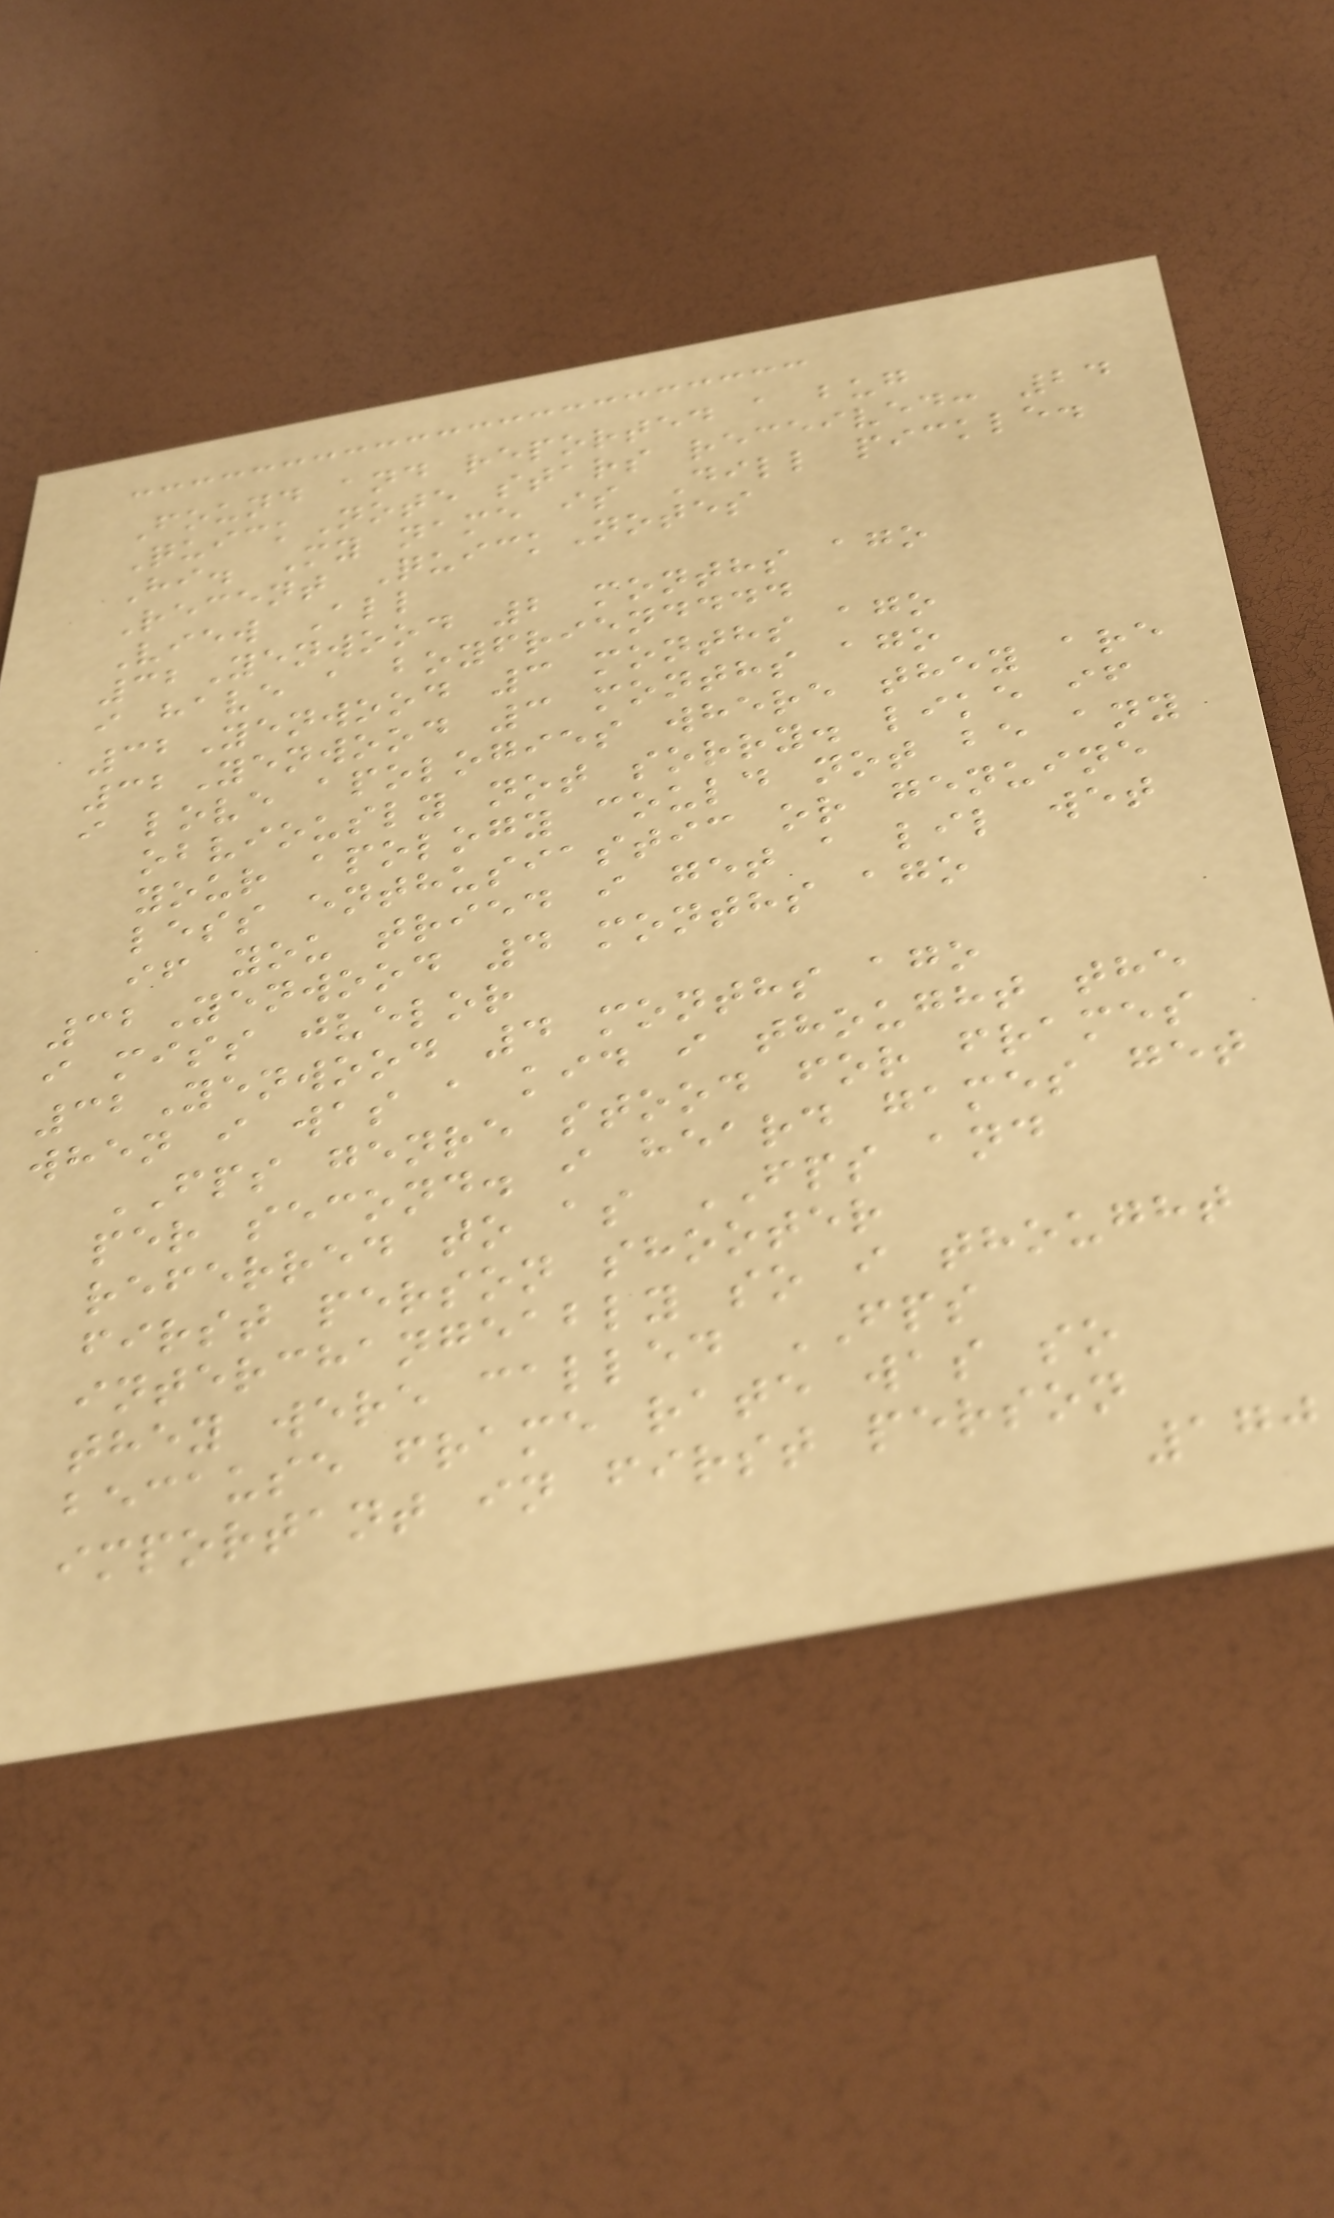Found and reported a bug
QuickNote stars received: 24
Hi. My name is Dill pickle.
Recent QuickNotes
View All
32Yenwood 2 months ago
i have a boyfriendddd
32Yenwood 3 months ago
32Yenwood 3 months ago
i love apologies where they are
obviously not sorry. like if
your apology could not be any
less enthusiastic or genuine
if you tried i get a lil wet
32Yenwood 4 months ago
i miss jvelor
32Yenwood 4 months ago
when i was a kid i thought the
FPS genre stood for frames
per second. i heard games get
referred to as FPS and
first person shooter
interchangeably so i thought
they were called FPS
because frame rate was so
important in first person
170
